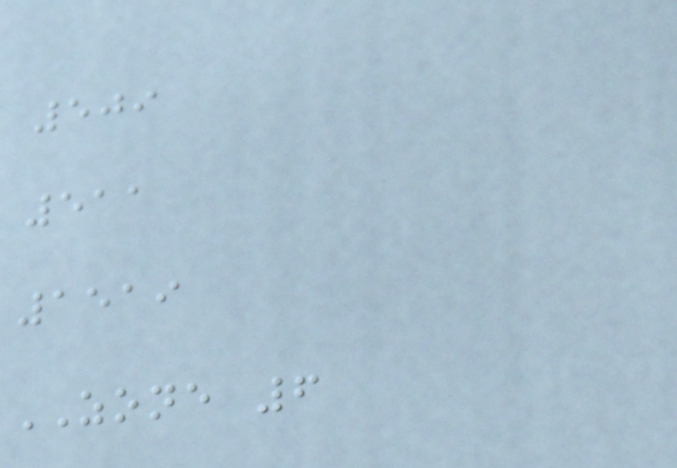509
511
1519
ZONE 6
